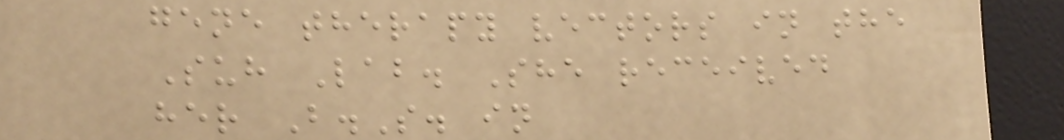gene therapy vectors in the
Suh Lab. She received
her B.S. in
